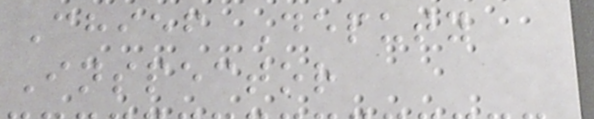Chief Deputy
Inspector
